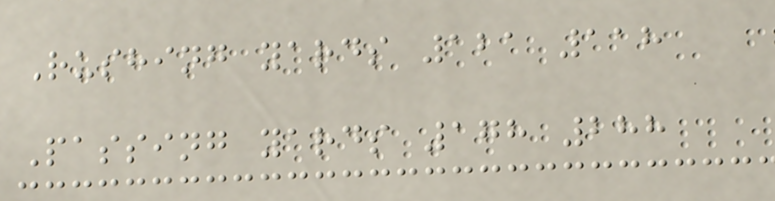Rushing yards 121 118
Passing yards 178 288
